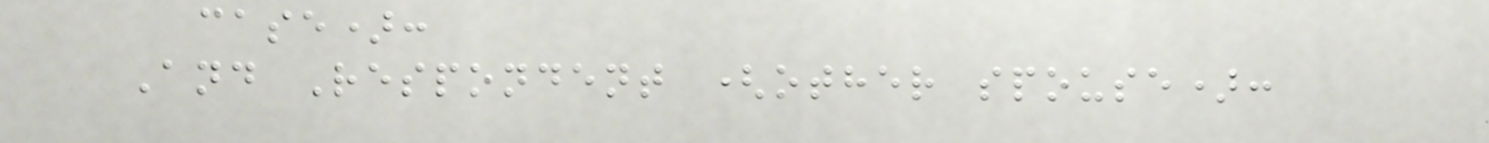case):
And Respondent (other spouse):
